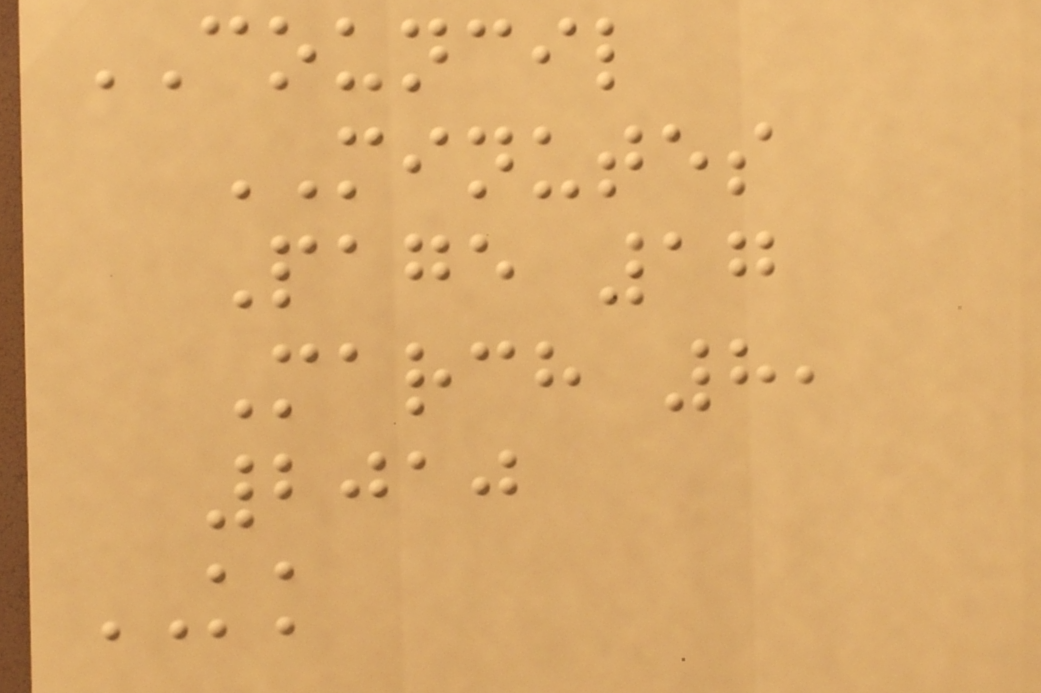COUNCIL
MINUTES
Page 17
March 8,
2010
KK
